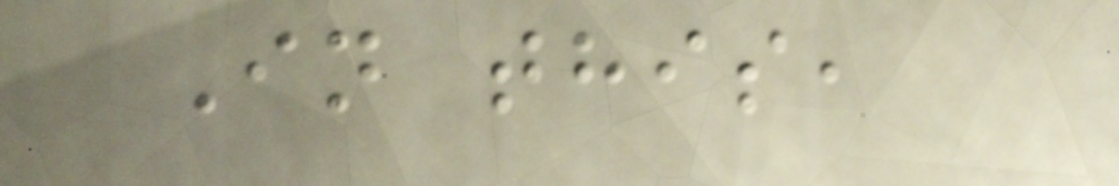In this,
